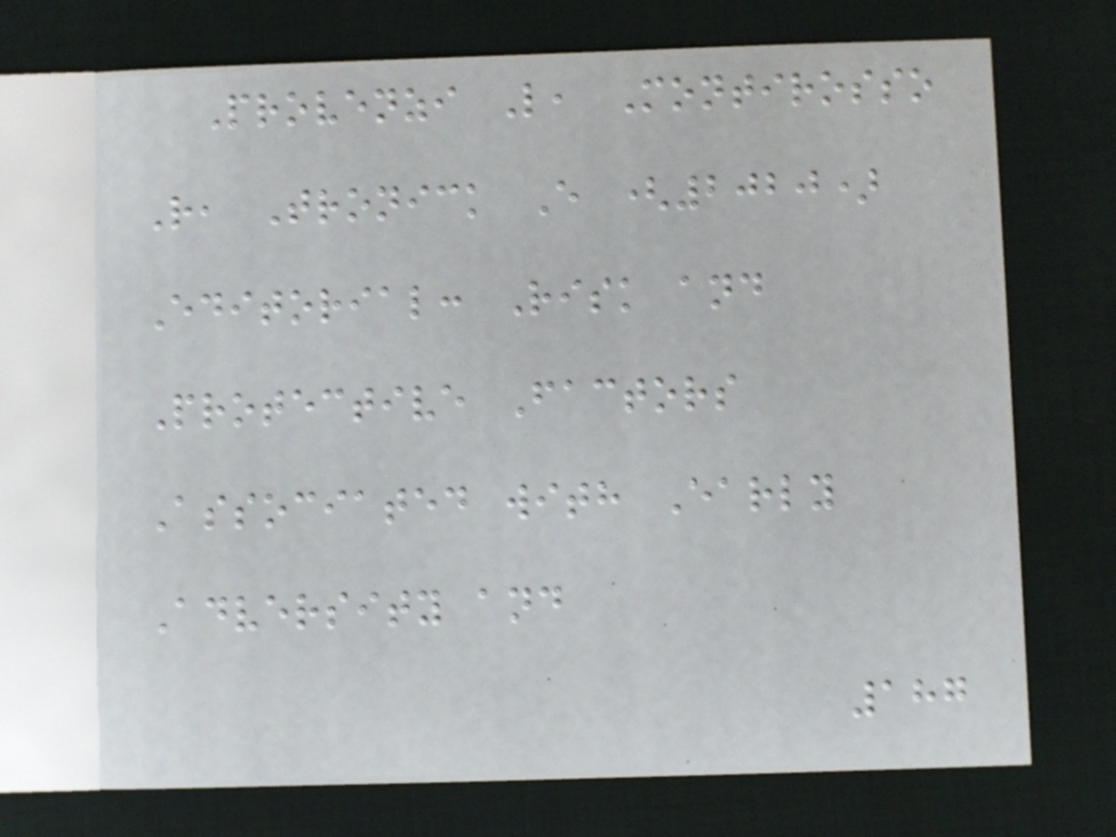Provenzi L, Montirosso
R, Tronick E (2020)
Editorial: Risk and
Protective Factors
Associated with Early
Adversity and
187
